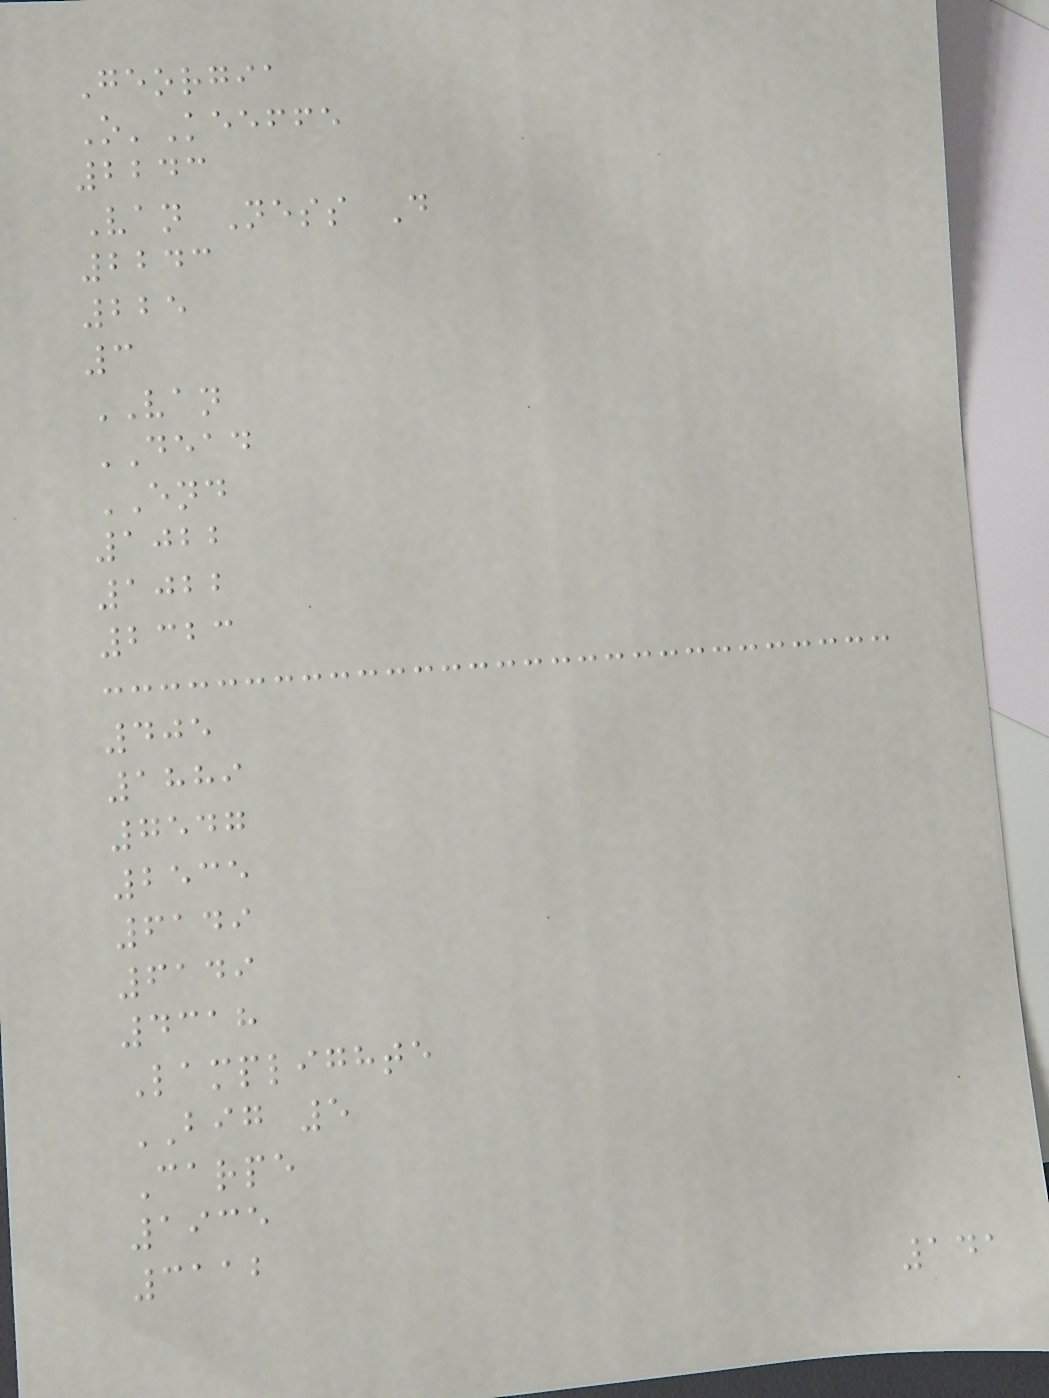Georgia
O'Keeffe
2243
Van Ness D
2243
225
3
VAN
DEAD
END
1022
1022
2323
405
1889
7547
2535
6149
6149
4318
Lamplighte
BIG 5
Carpe
1935
3112
141
